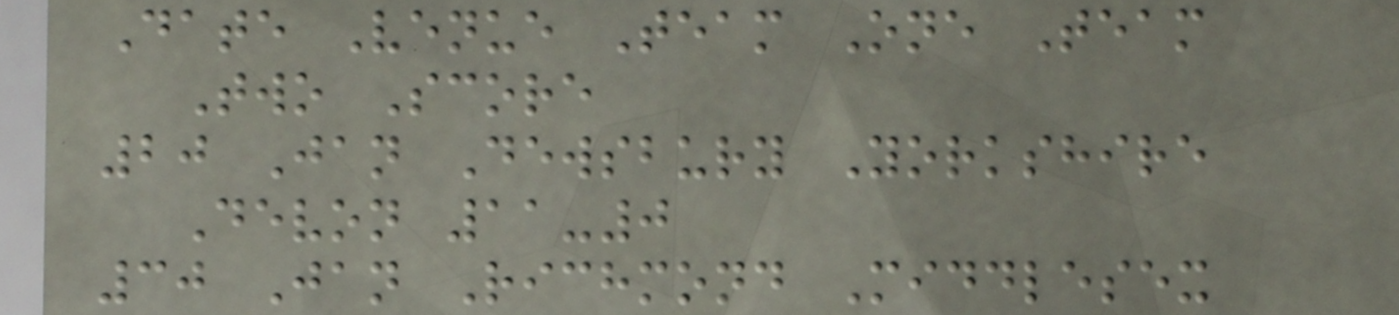Date Venue Team One Team
Two Score
20 Jan Dewsbury Yorkshire
Devon 11-0
30 Jan Richmond Middlesex
